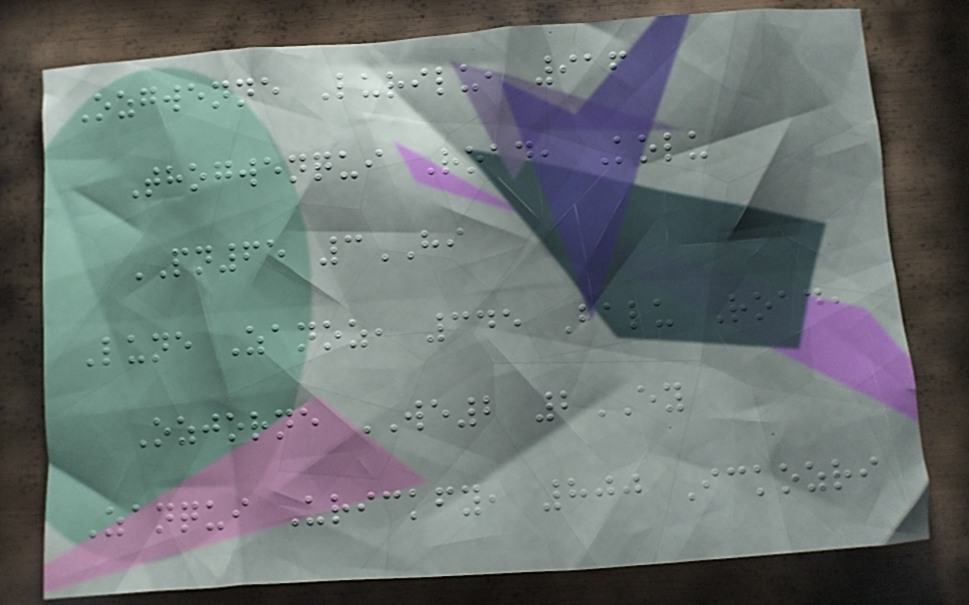Ozgwenne Lurilu, 916
Thogwenqui Road, Kolu
PN65 3HI
Lune Zanoz, 345 Balu Road,
Ozjorne WE2 2EY
Zanqui Urickfy, 800 Ickozri
